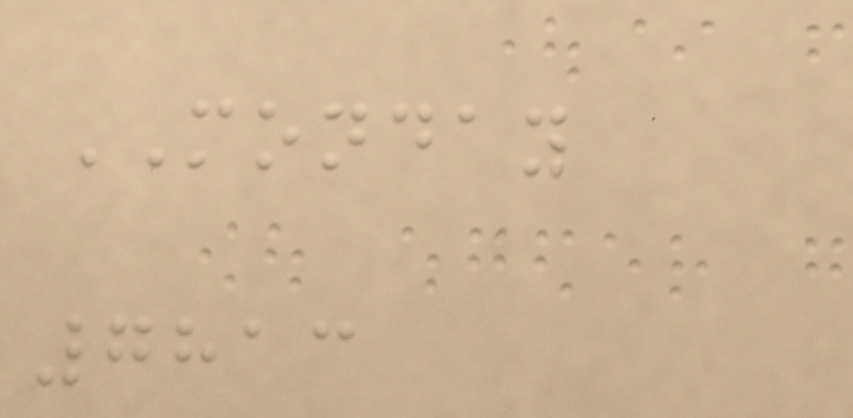MONDAY
7813
